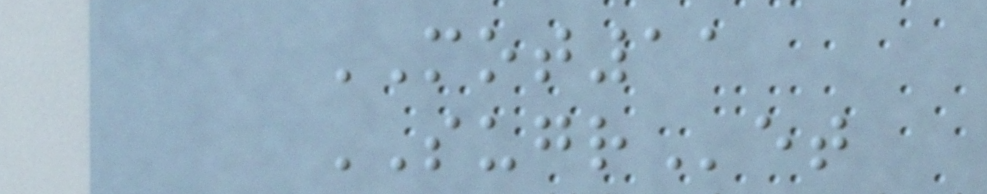MOT11
SUGRet
